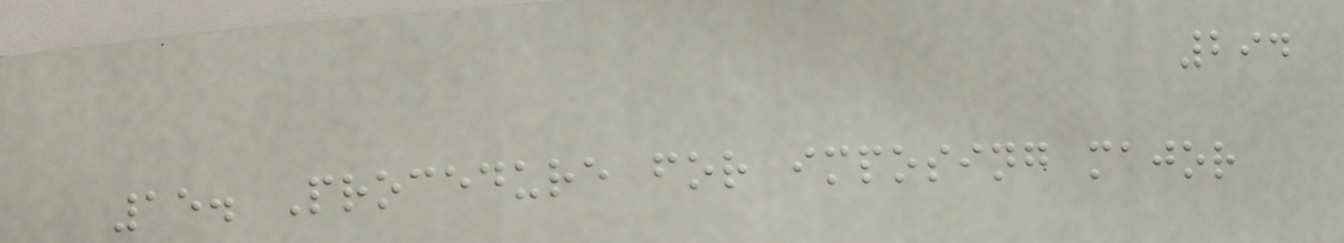294
15. Procedure for imposing major
